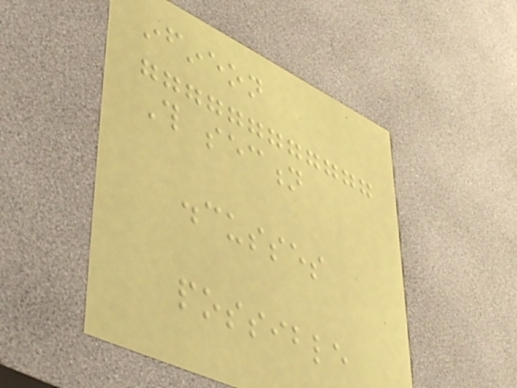infineon
This section
discusses
possible
